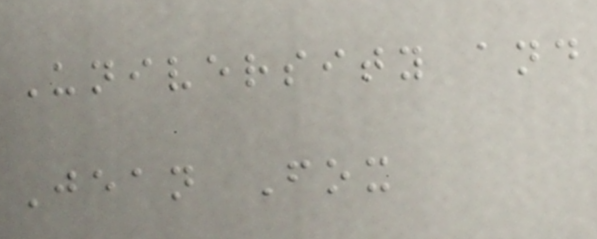University and
Jean Fox
